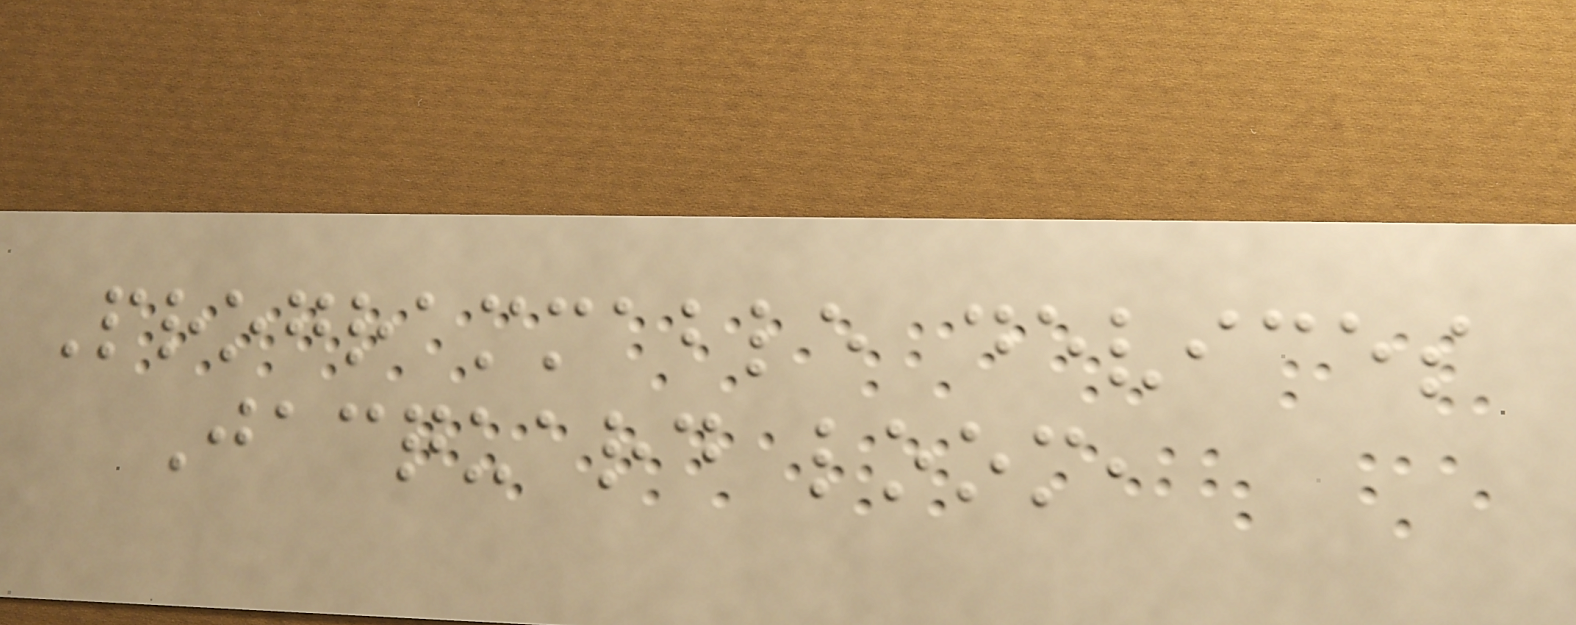Programmable devices
Jacquard loom,
